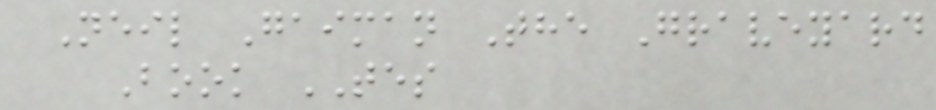Neil Gaiman The Graveyard
Book TES
